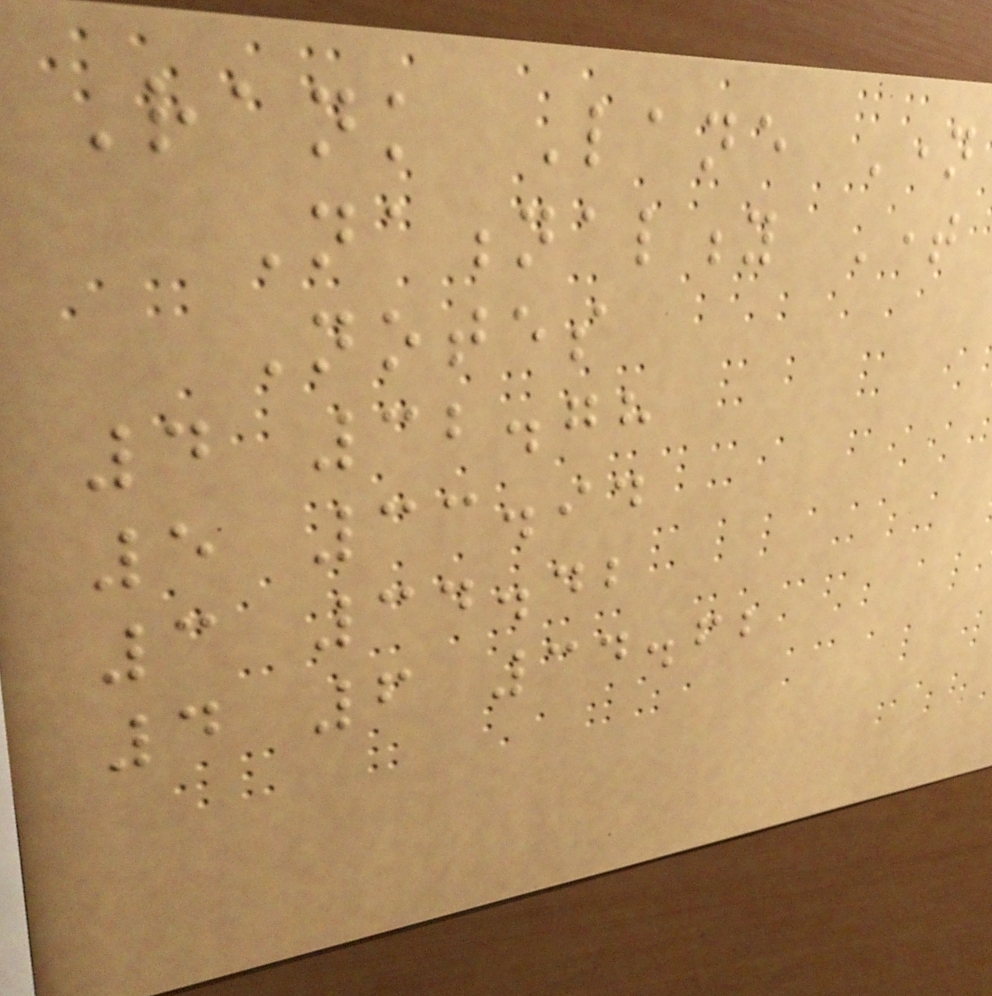Rank Lane Name
Nationality Time
Notes
4 32.78
5 33.94
3 34.42
4 6 34.62
